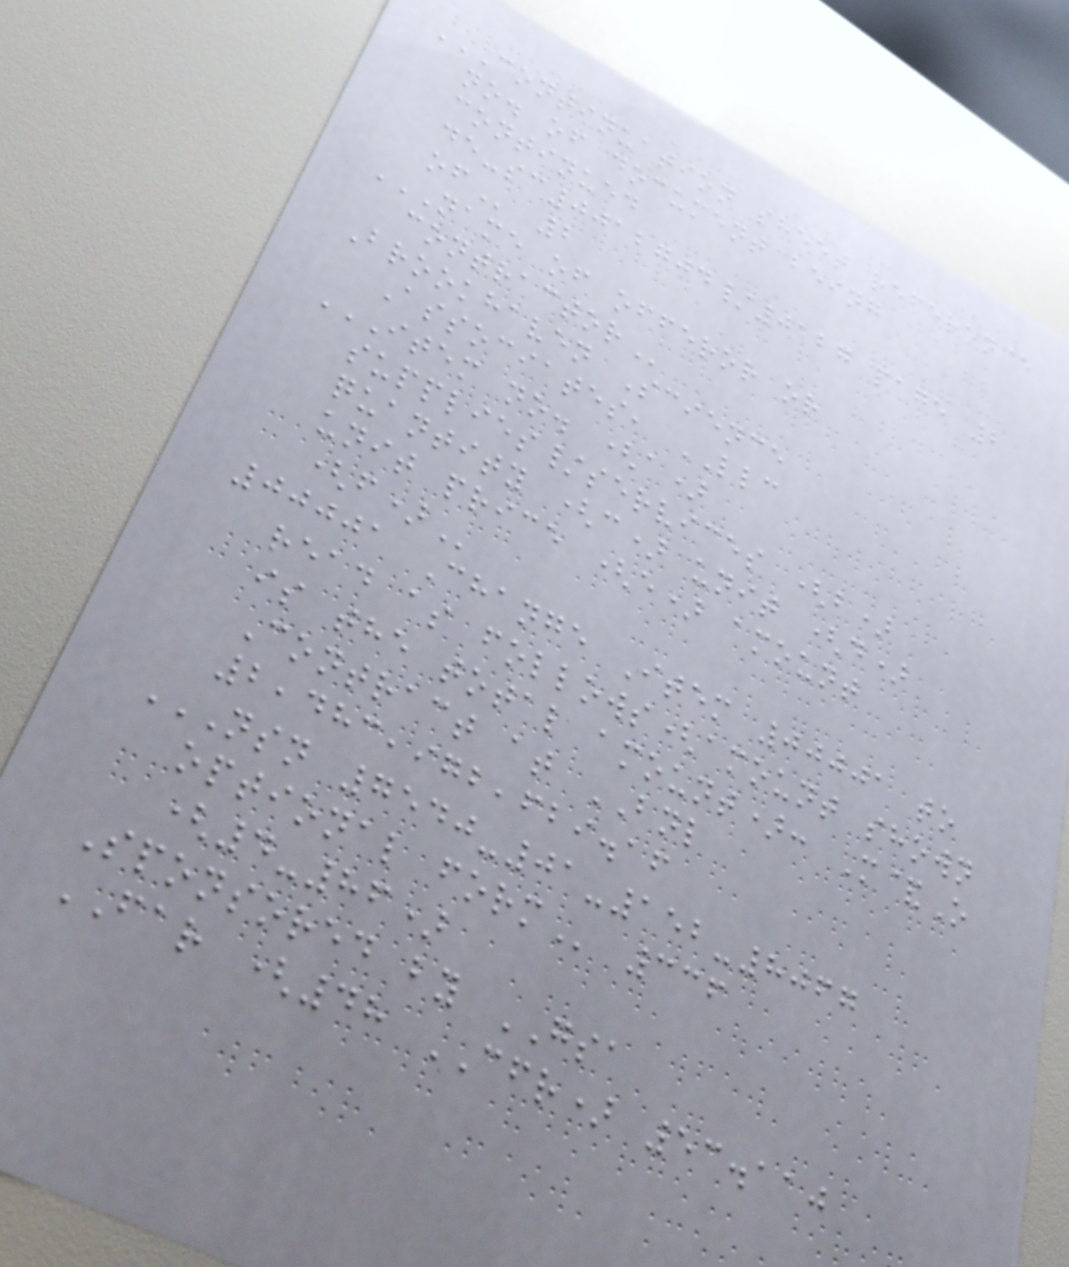CONTINUATION SHEET REFERENCE
NO. OF DOCUMENT BEING
CONTINUED
DE-SC0012704/0127 PAGE 2
OF 2
NAME OF OFFEROR OR
CONTRACTOR
Brookhaven Science
Associates, LLC
ITEM NO. (A)
SUPPLIES/SERVICES (B)
QUANTITY (C) UNIT (D)
UNIT PRICE (E) AMOUNT
(F)
00001 Change Item 00001 to
read as follows(amount shown
is the total amount): M&O
Contract at BNL
2,483,972,629.16
NSN 7540-01-152-8067
OPTIONAL FORM 336
(4-86)
Sponsored by GSA
FAR (48 CFR) 53.110
